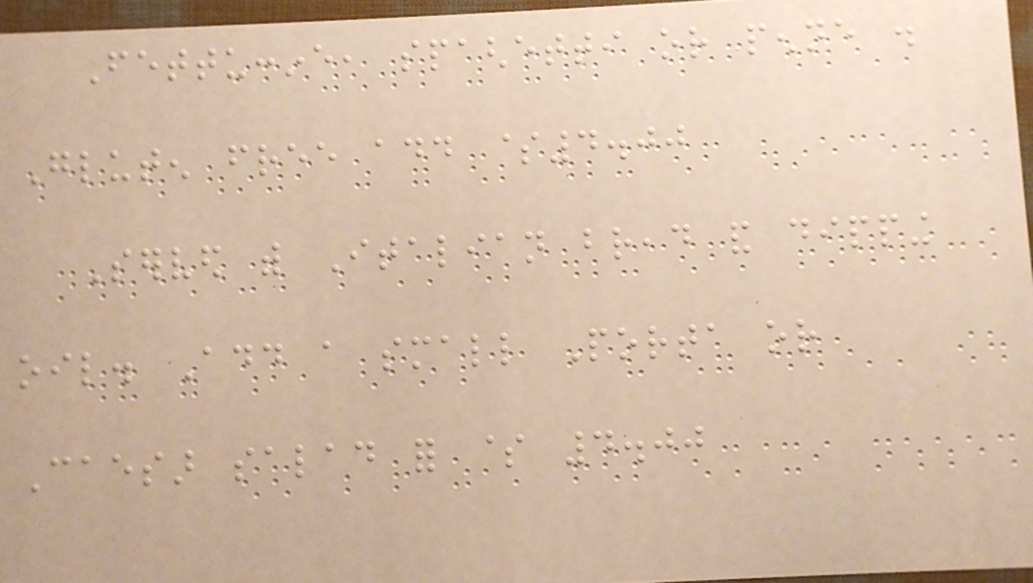Fettuccine, spaghetti or penne .
Gluten free add $4.00
Served with Italian bread and dipping
oil. Add a small Porta or
Caesar salad for $ 4.00
